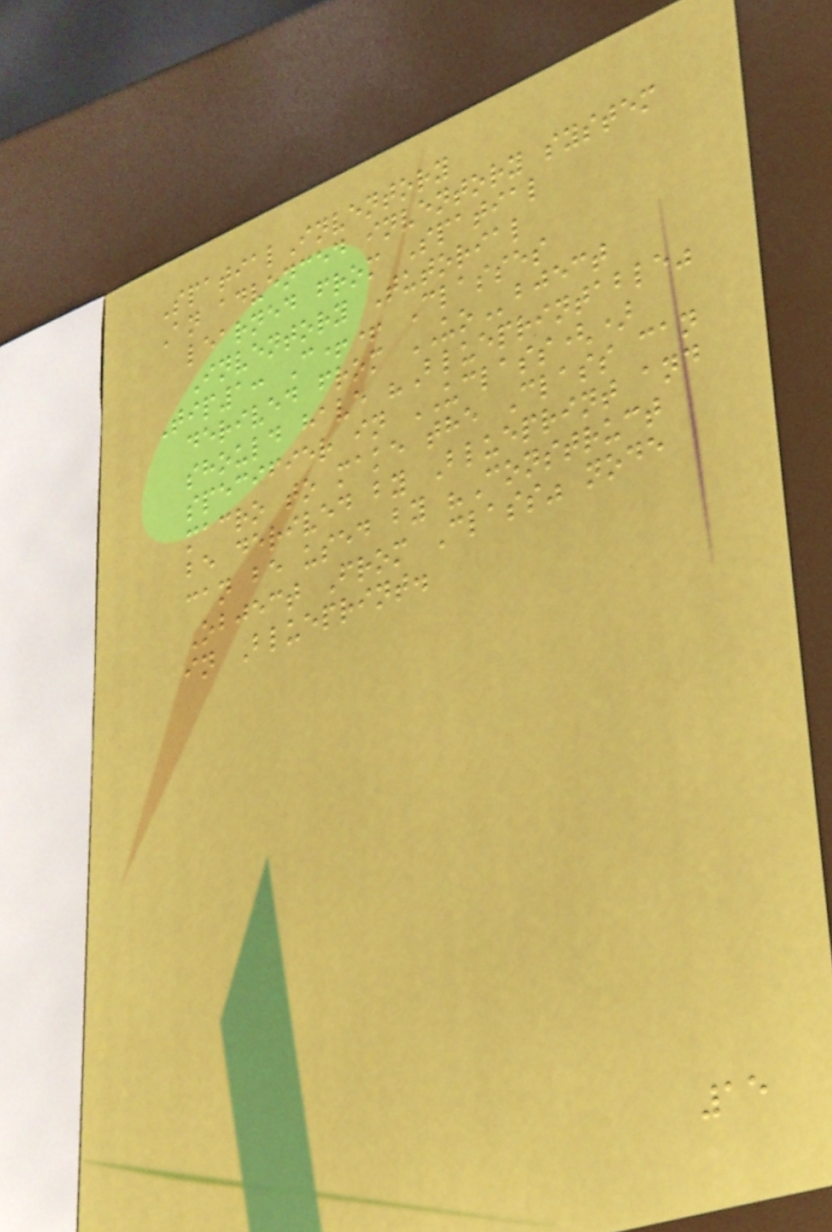SpatialInventory
An advenced inventory system
learned from Spatial
Inventory Tutorial
Tip1: C++ Classes
derived from UObject
should have "Blueprintable"
specifier in UCLASS()
macro to make the Class can
be derived by Blueprint and
can be used by "Construct
Object From Class" node
in Blueprint.
15
